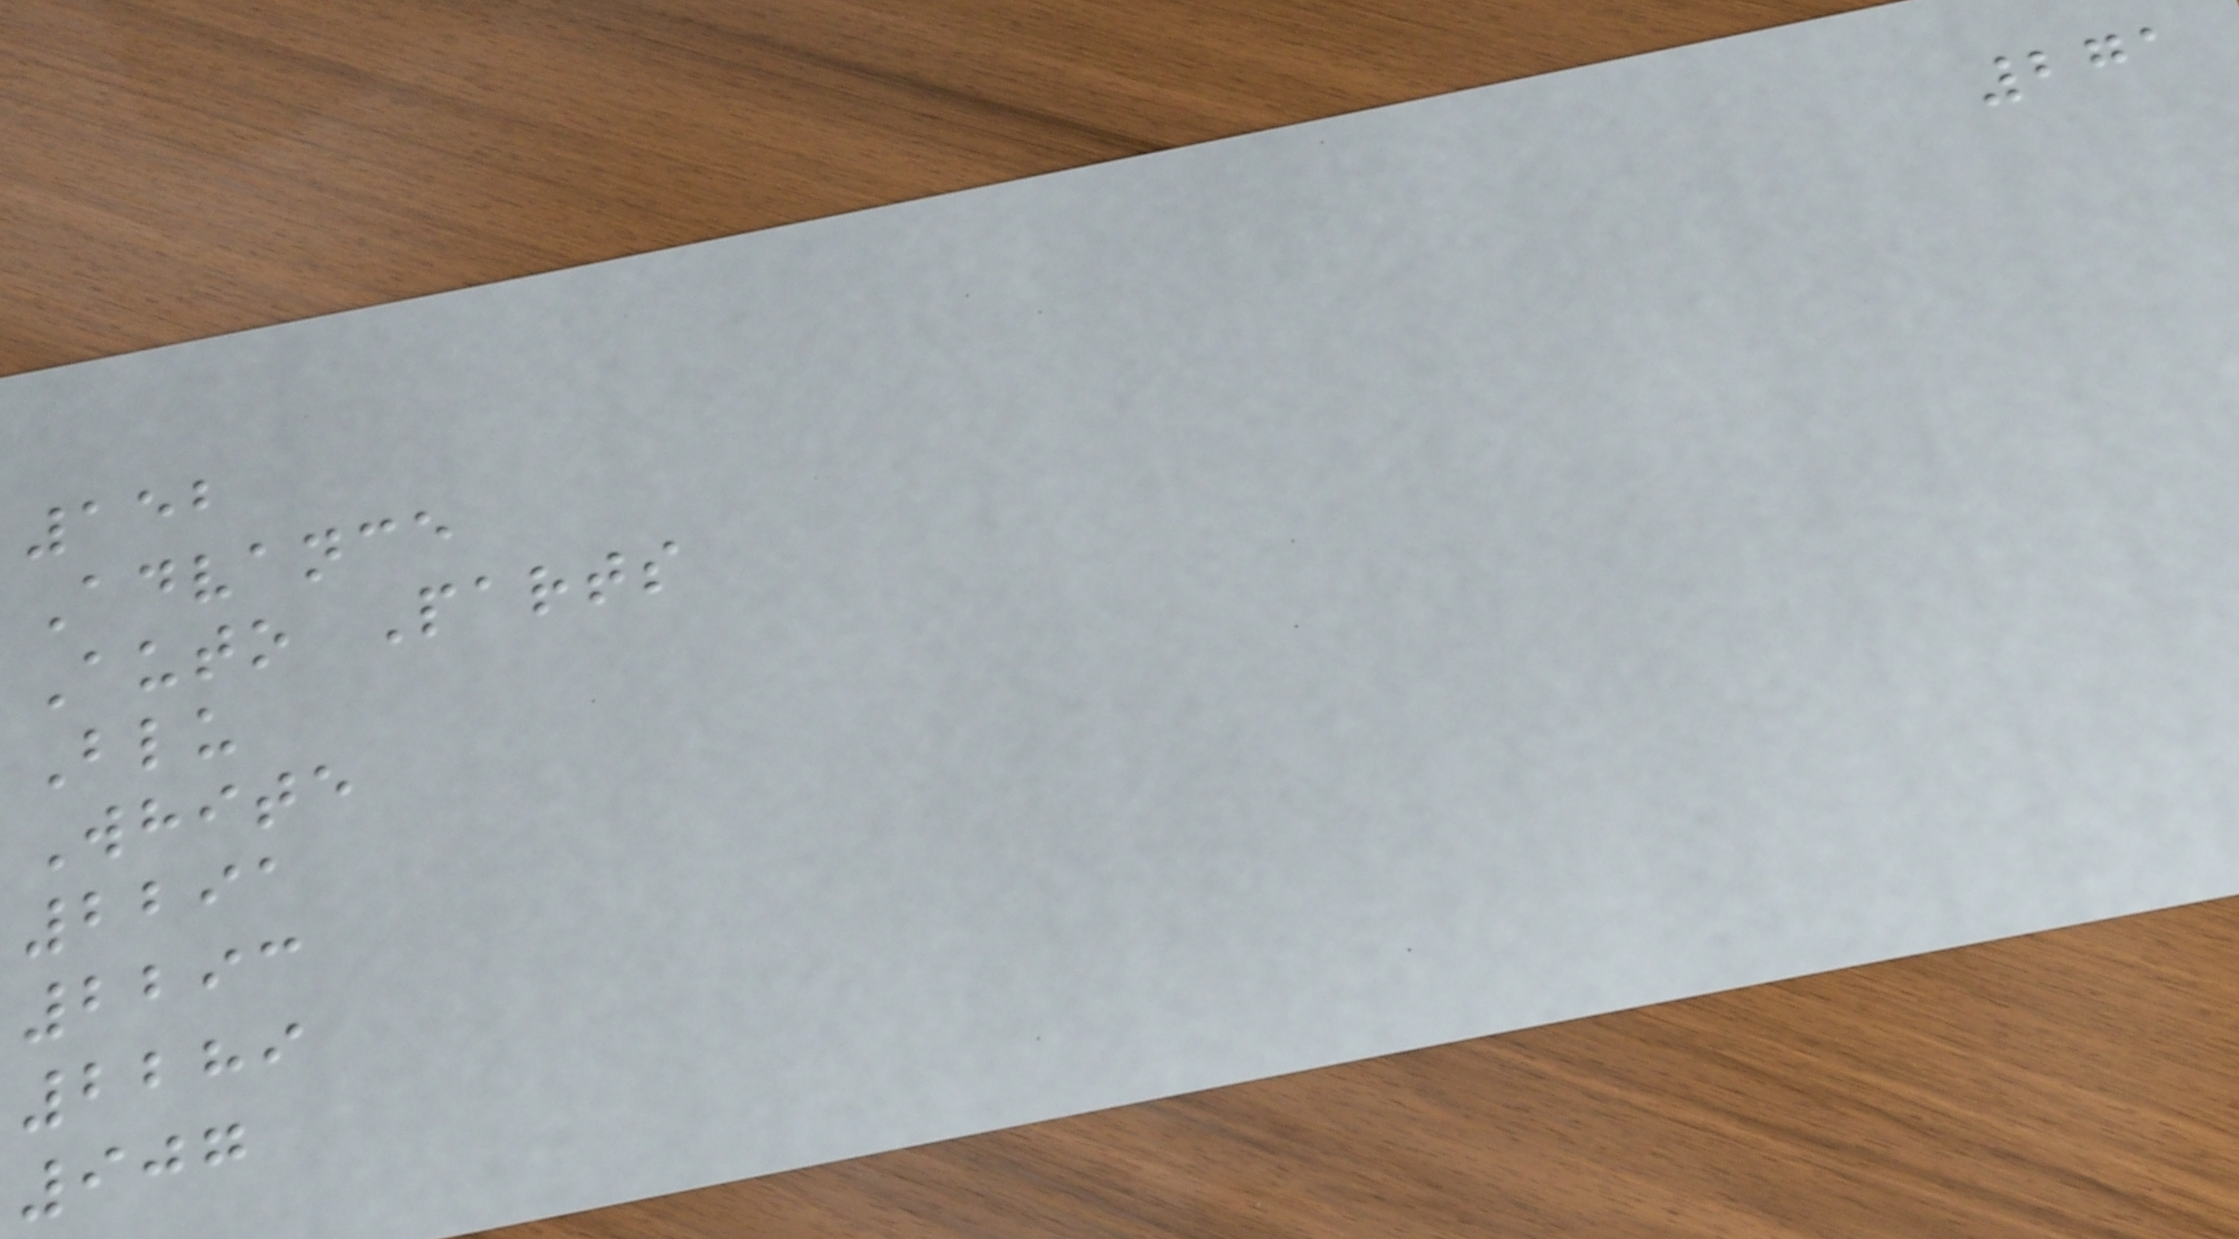271
152
Advance
Auto Parts
Blu
White
2291
2293
2289
907
